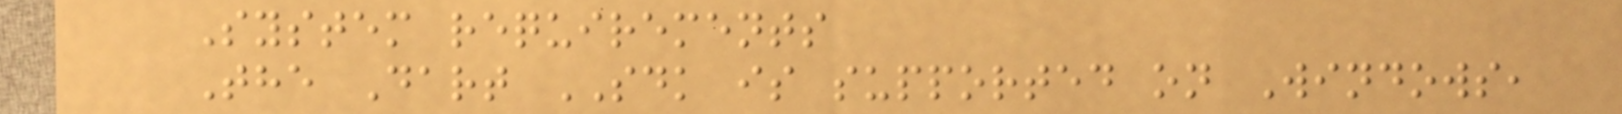System requirements
The Dart SDK is supported on Windows,
